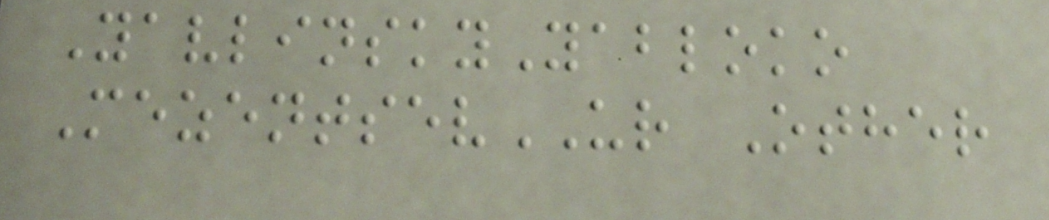YavlinskyYabloko
MezentsevUR Other
